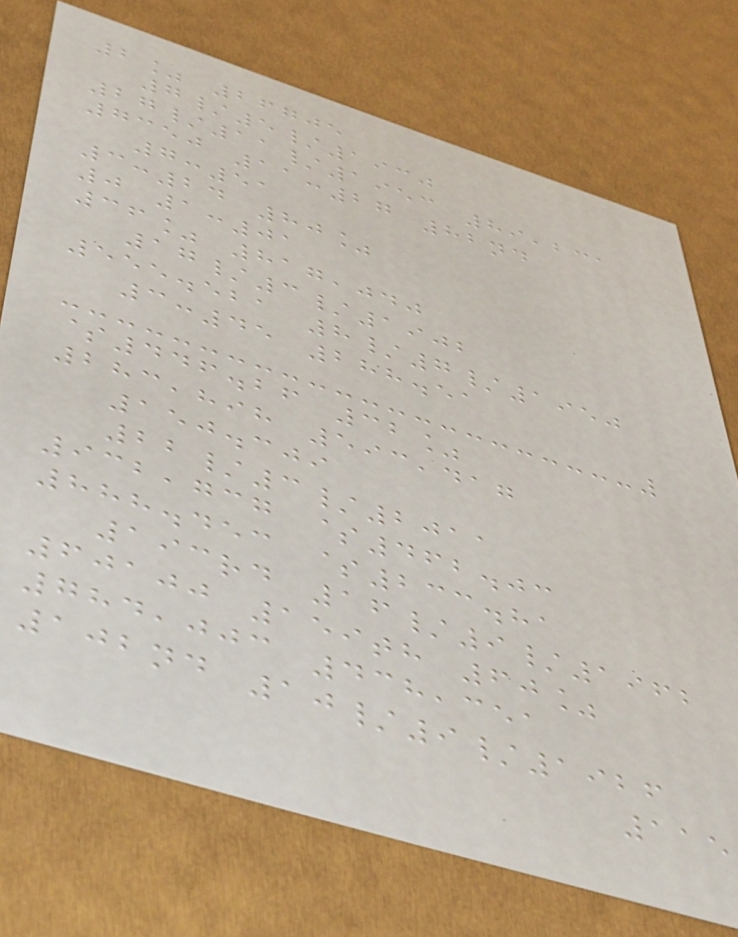2% 26705
7/5/1930
27/11/1953 89,231
7350 11:27 82nd
7:51
3:24 80%
0 1:01
36% 817,040
17/3/1902
555.521 8/7/1950
3:45 288.51
$446.26 32%
283,898 593,417
150.309
22/3/2011
932,737 $462.03
888.453 $233.81
193rd 16/9/1962
60100 159th 60%
784,003 438,351
102nd 10/9/1926
115
